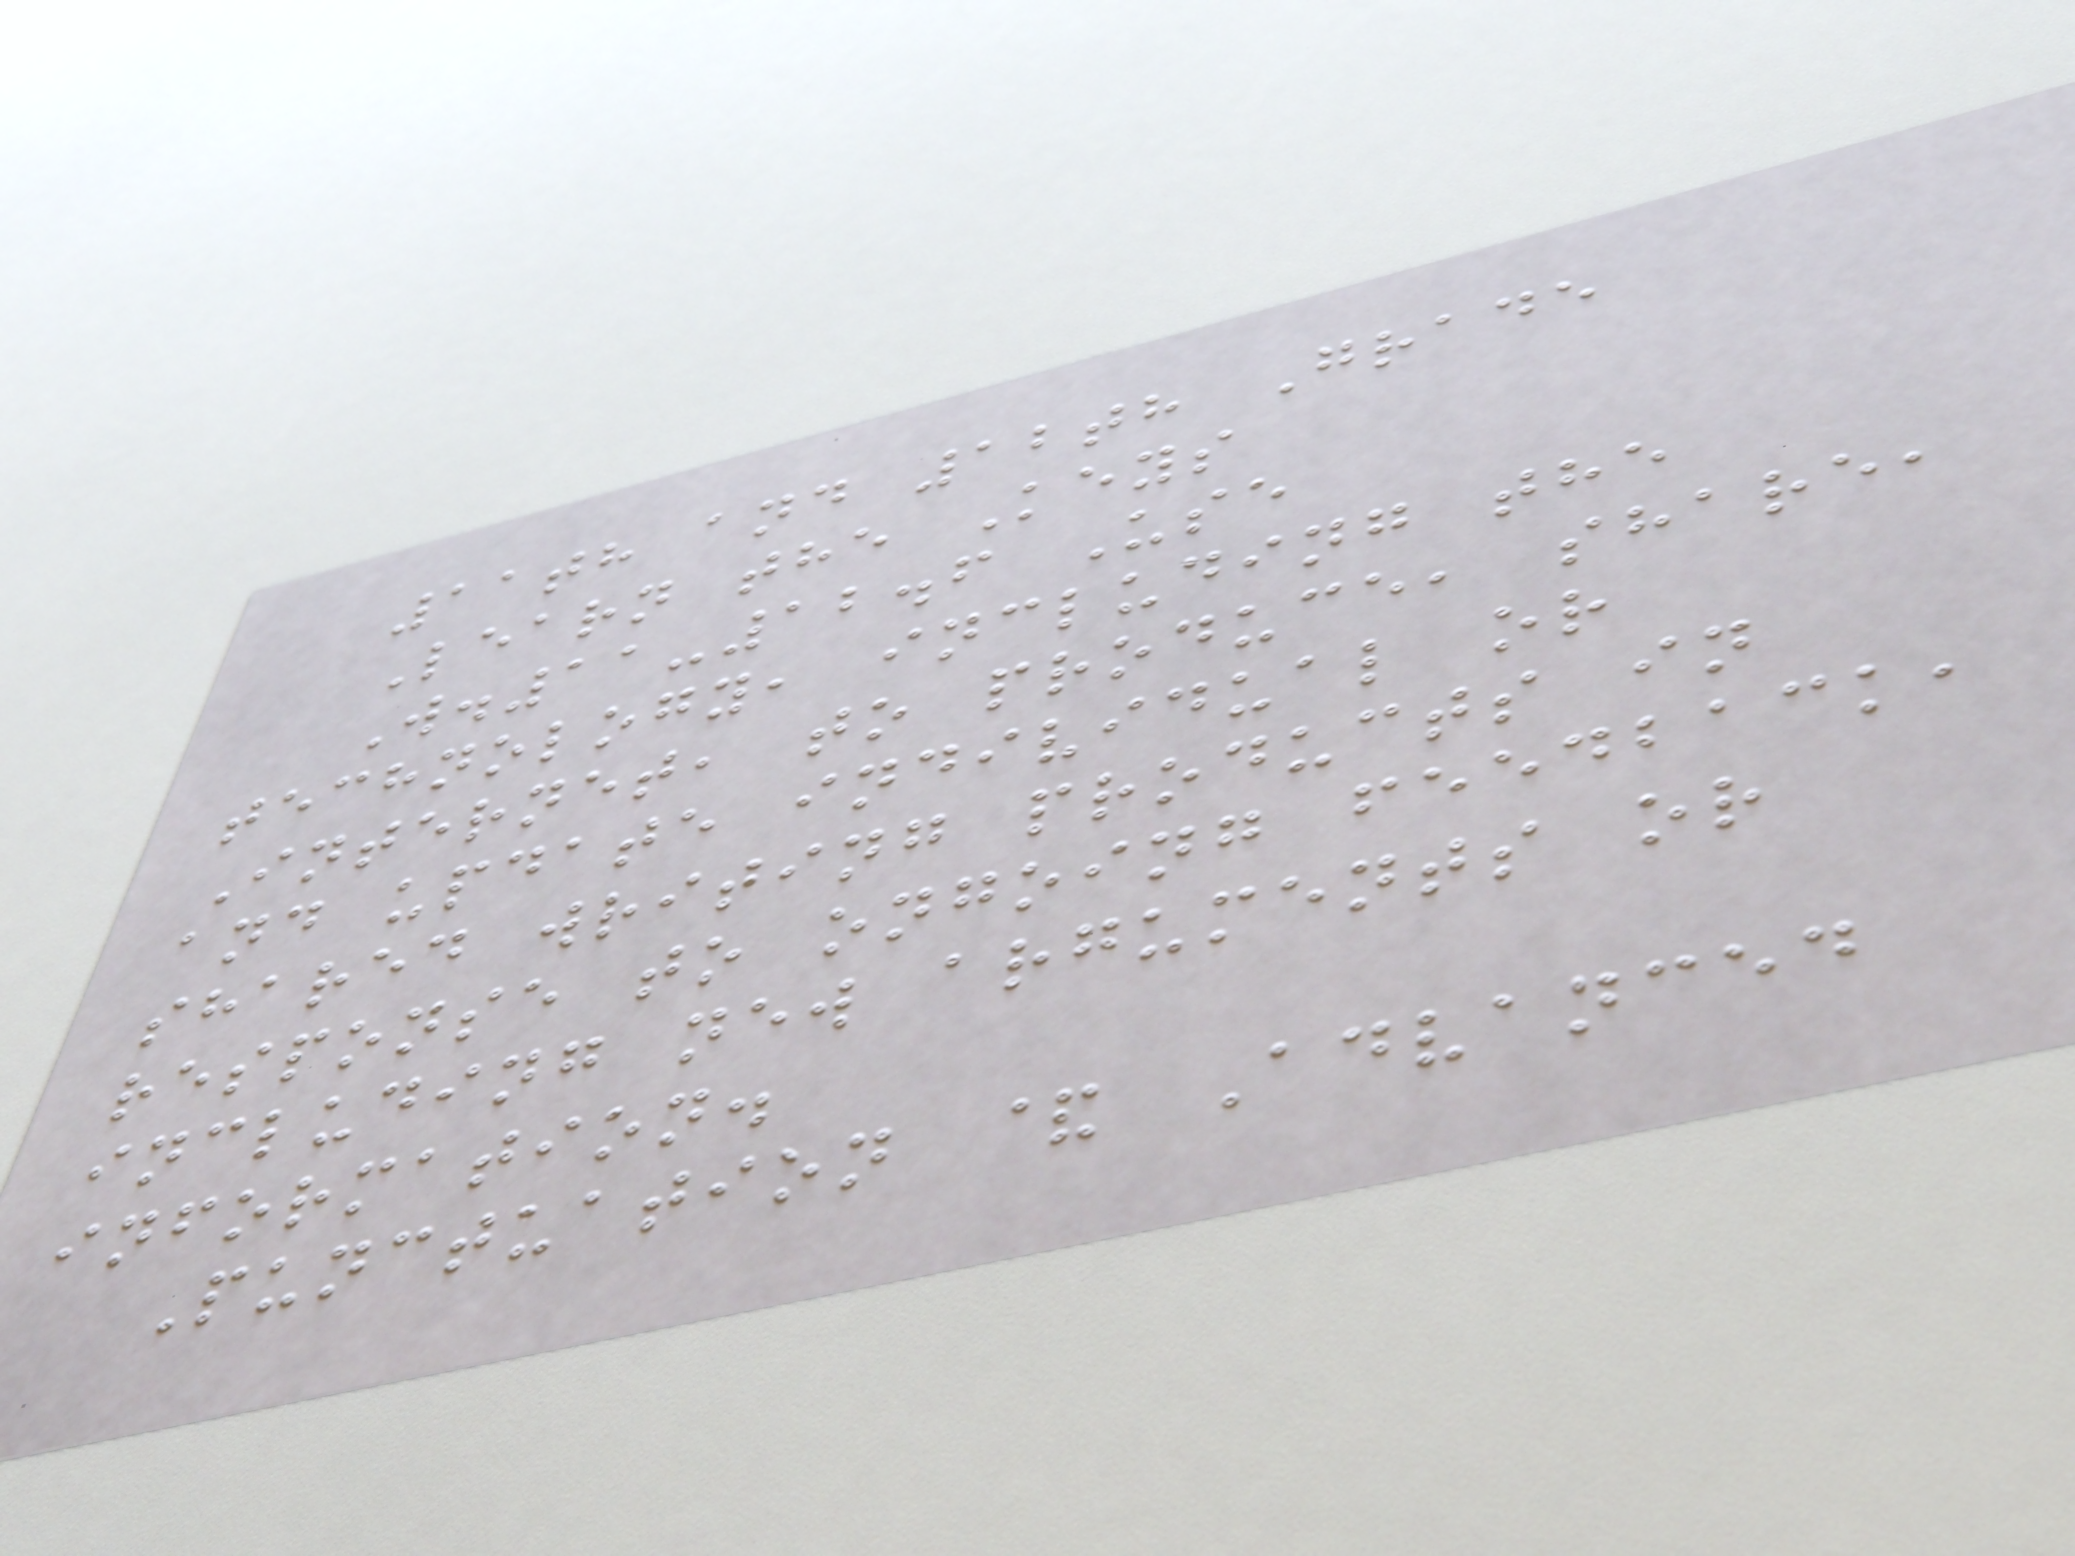11th and 12th Grade
Learn the Keys
W.11-12.6 Use
technology, including the
Internet, to produce, share,
and update individual or
shared writing products in
response to ongoing feedback,
including new arguments or
information.
Punctuation & Advanced
